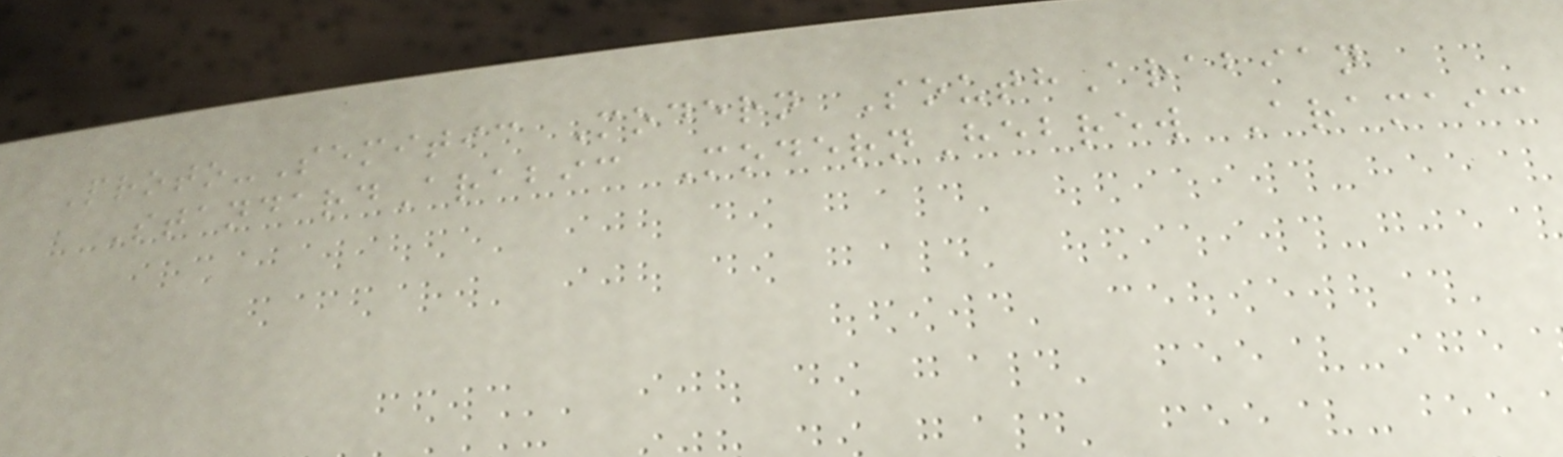Proto-Semitic Modern SouthArabian
StandardArabic ModernHebrew Aramaic
